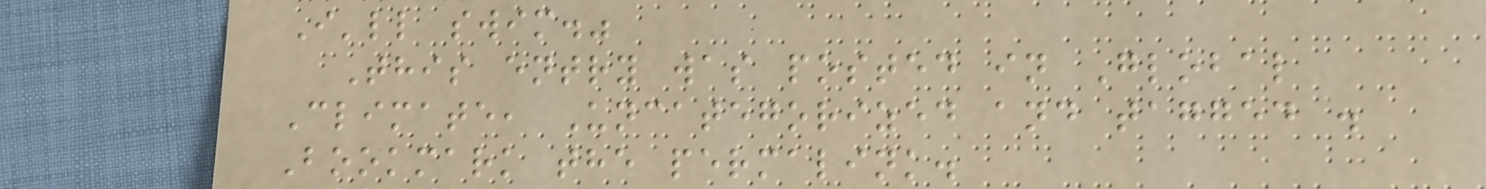I'll swim."
This entry was posted in Global
Climate, Uncategorized and tagged .
Bookmark the permalink.
